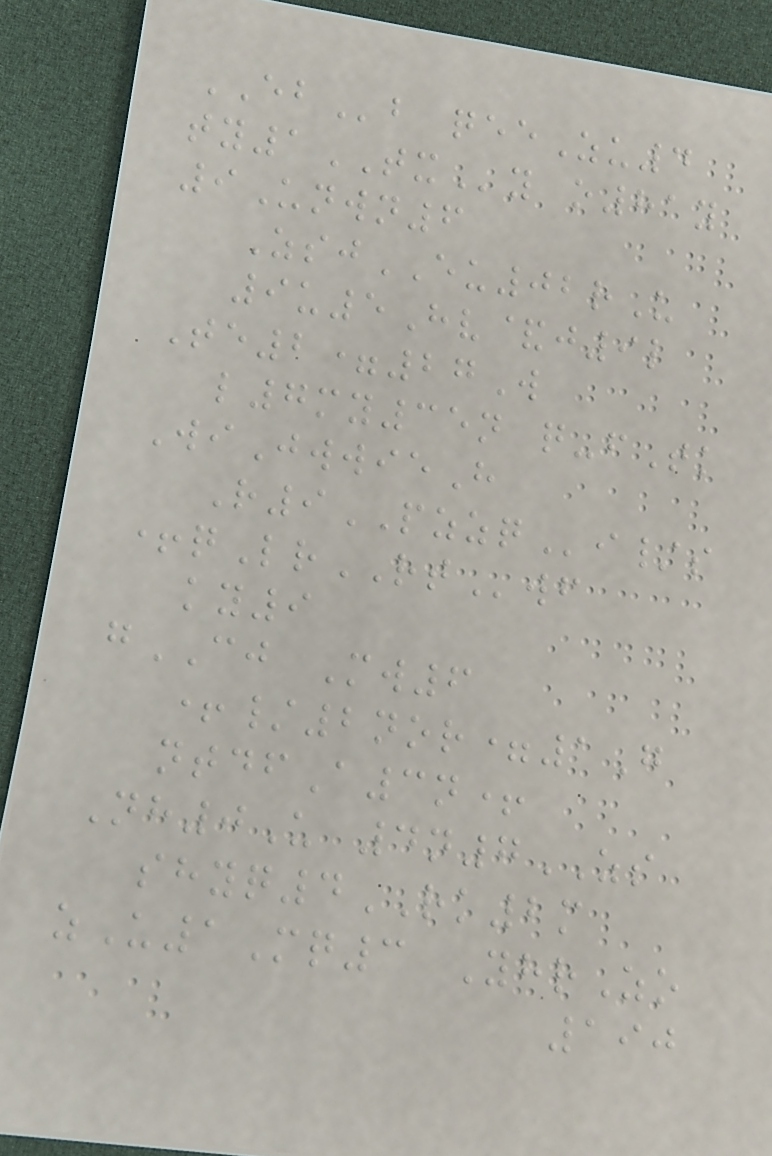EBb qeeZu4
ty1TXy o81y
9Unwn6
ZsjEU02rU
9u5Hv&j9l
Te2=27W
l7my35n q-fTk
WiJwwieH
R9PZZQi/s
+qLrRTwf
ky9
gCJ Mw6
+/2nor=1G
ntdfA3n+
Nh0U 4n7ZS
shyq4RK2m
zU1Mq3 YhrZo
190
